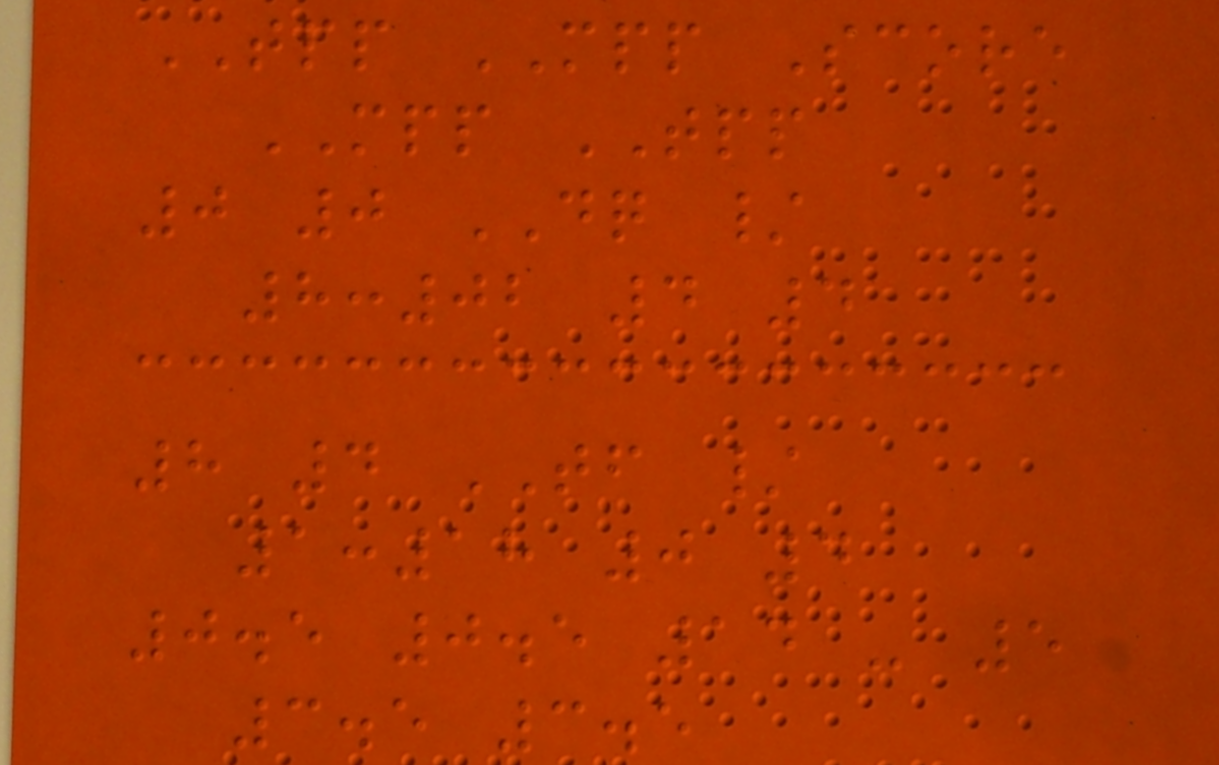TPP MPP Score
MPP TPP
0 0 DQ /
8:02 4 4
8 4 TF /
1:18 0 4
0.5 0.5 14 - 5
3.5 3.5
